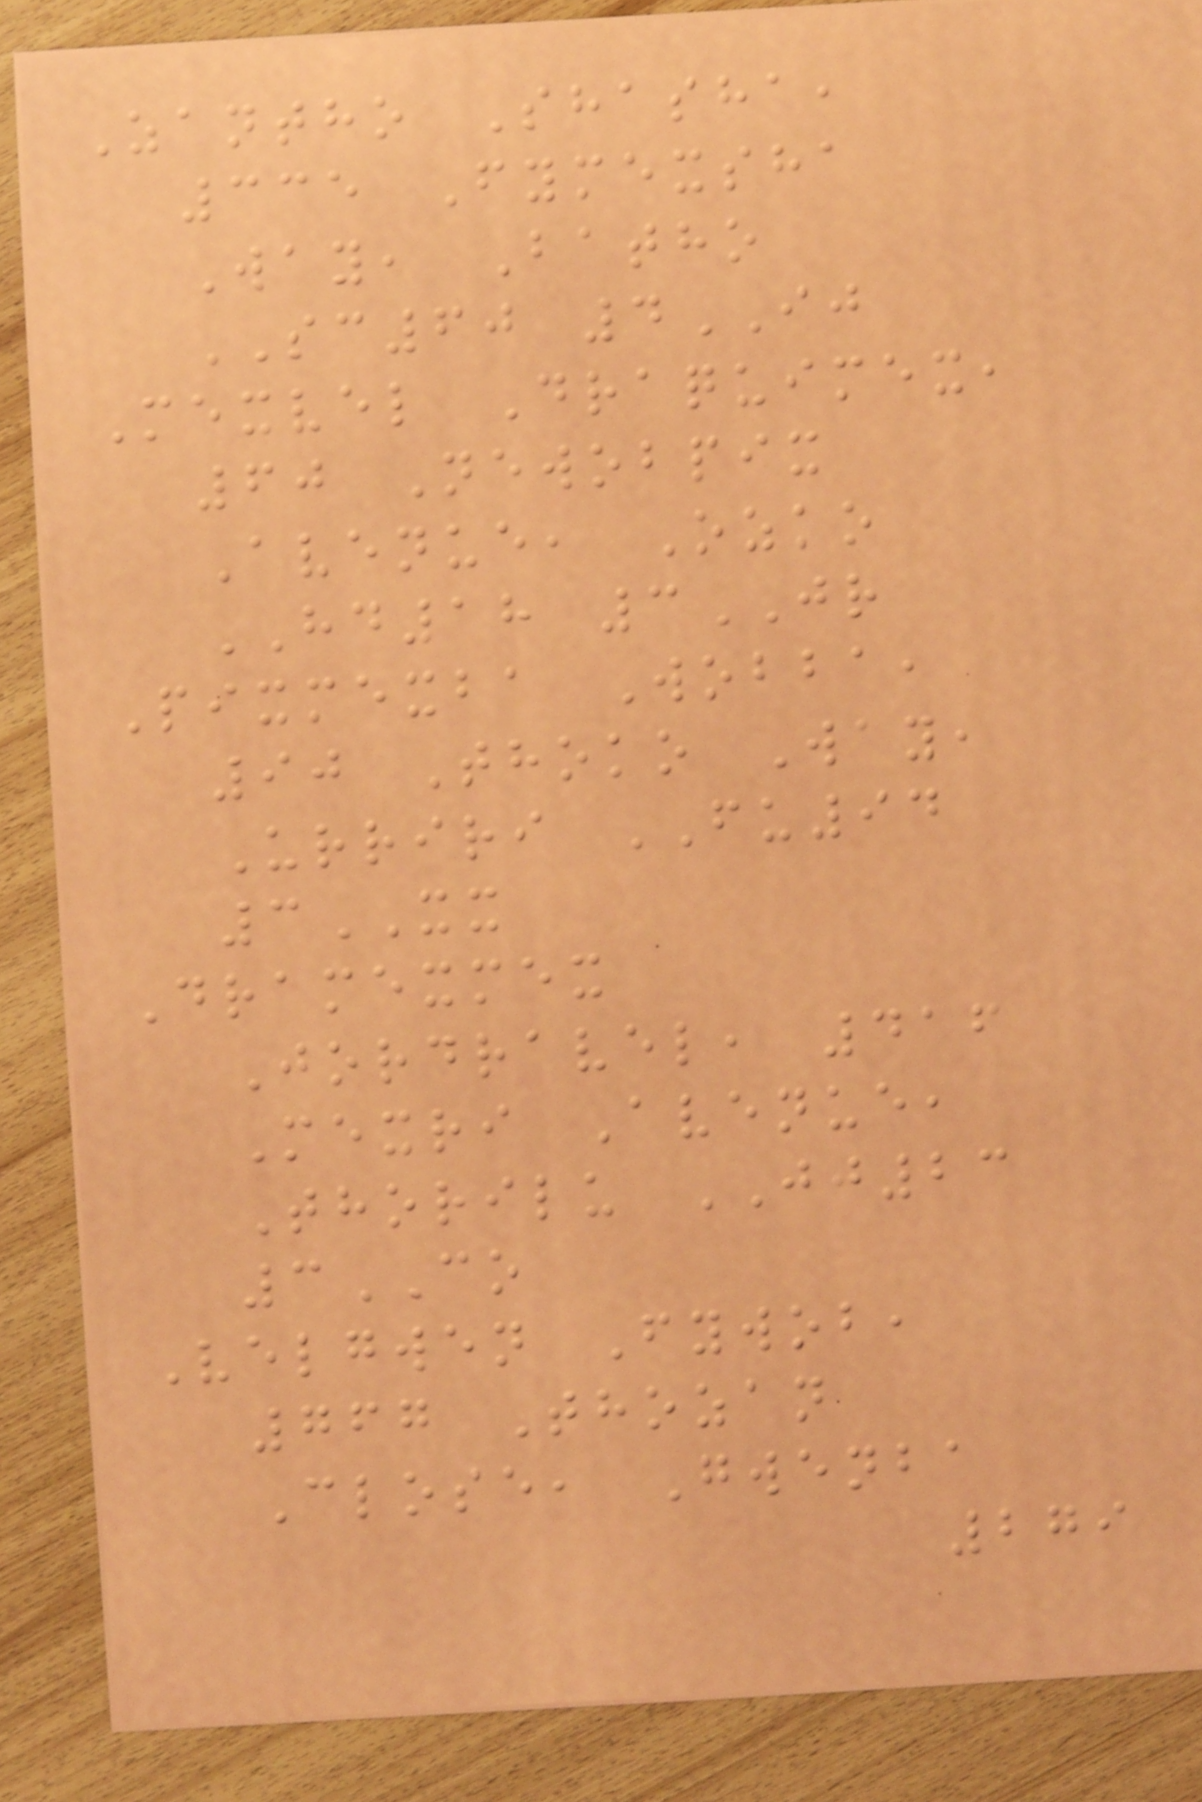Zantho Shasha,
335 Fymexsha
Way, Batho
SC60 4IJ
Mexvel Draquimex,
60 Newobpix
Avenue, Ozko
HD18 3JR
Pixmexba Wobba,
90 Thoko Way,
Urriri FU94
3XX
Dramexmex
Jordravel, 416
Mexri Avenue,
Thorilu JJ23
3CO
Velgwen Fywob,
767 Thozan
Close, Gwenba
279
